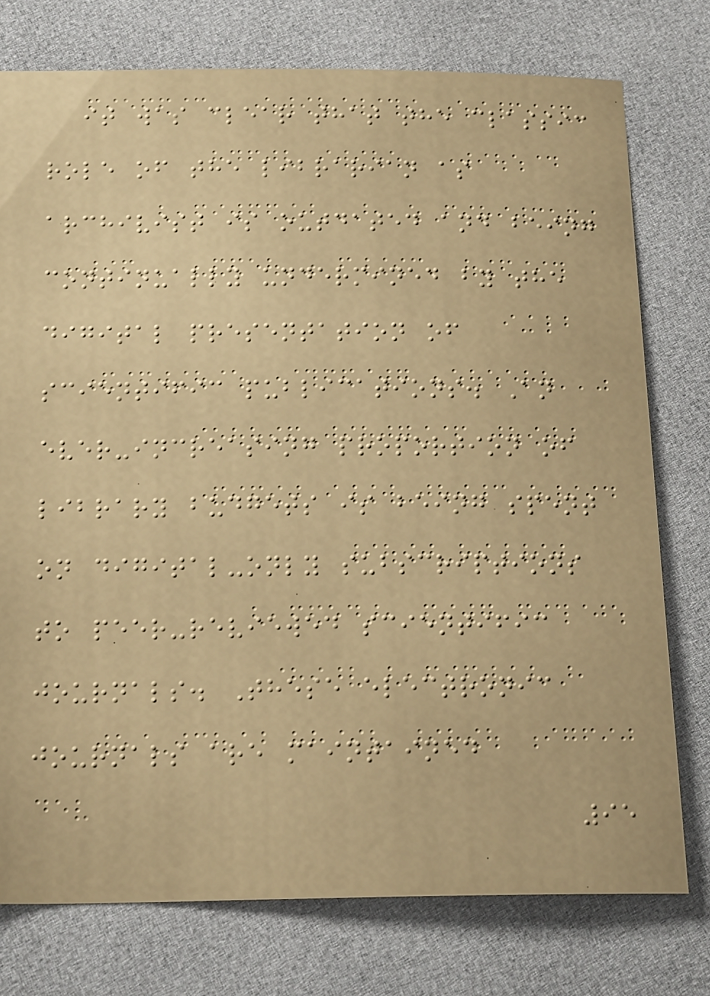it was clear that the classic
role of the librarian as
archivist is outdated and being
continually undermined by the
digital presentation of
scientific publications. An
ever-increasing proportion of
library budgets is being spent
on digital-only subscriptions
to peer-reviewed scientific
journals. These electronic
journals are maintained
95
